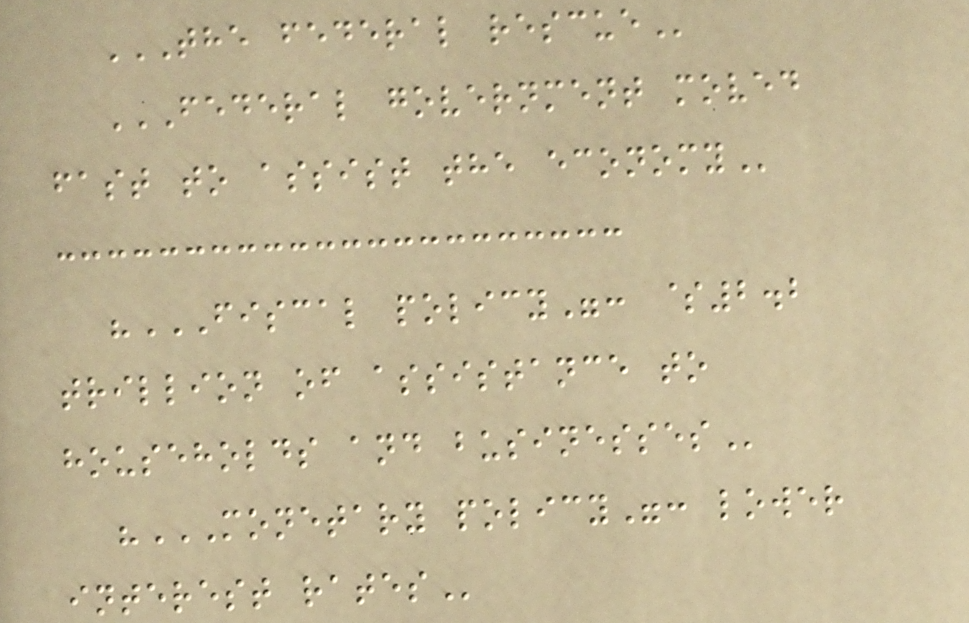THE FEDERAL RESCUE
FEDERAL GOVERNMENT MOVED
FAST TO ASSIST THE ECONOMY
"FISCAL POLICY": $2.2
TRILLION OF ASSISTANCE TO
HOUSEHOLDS AND BUSINESSES
"MONETARY POLICY": LOWER
INTEREST RATES
